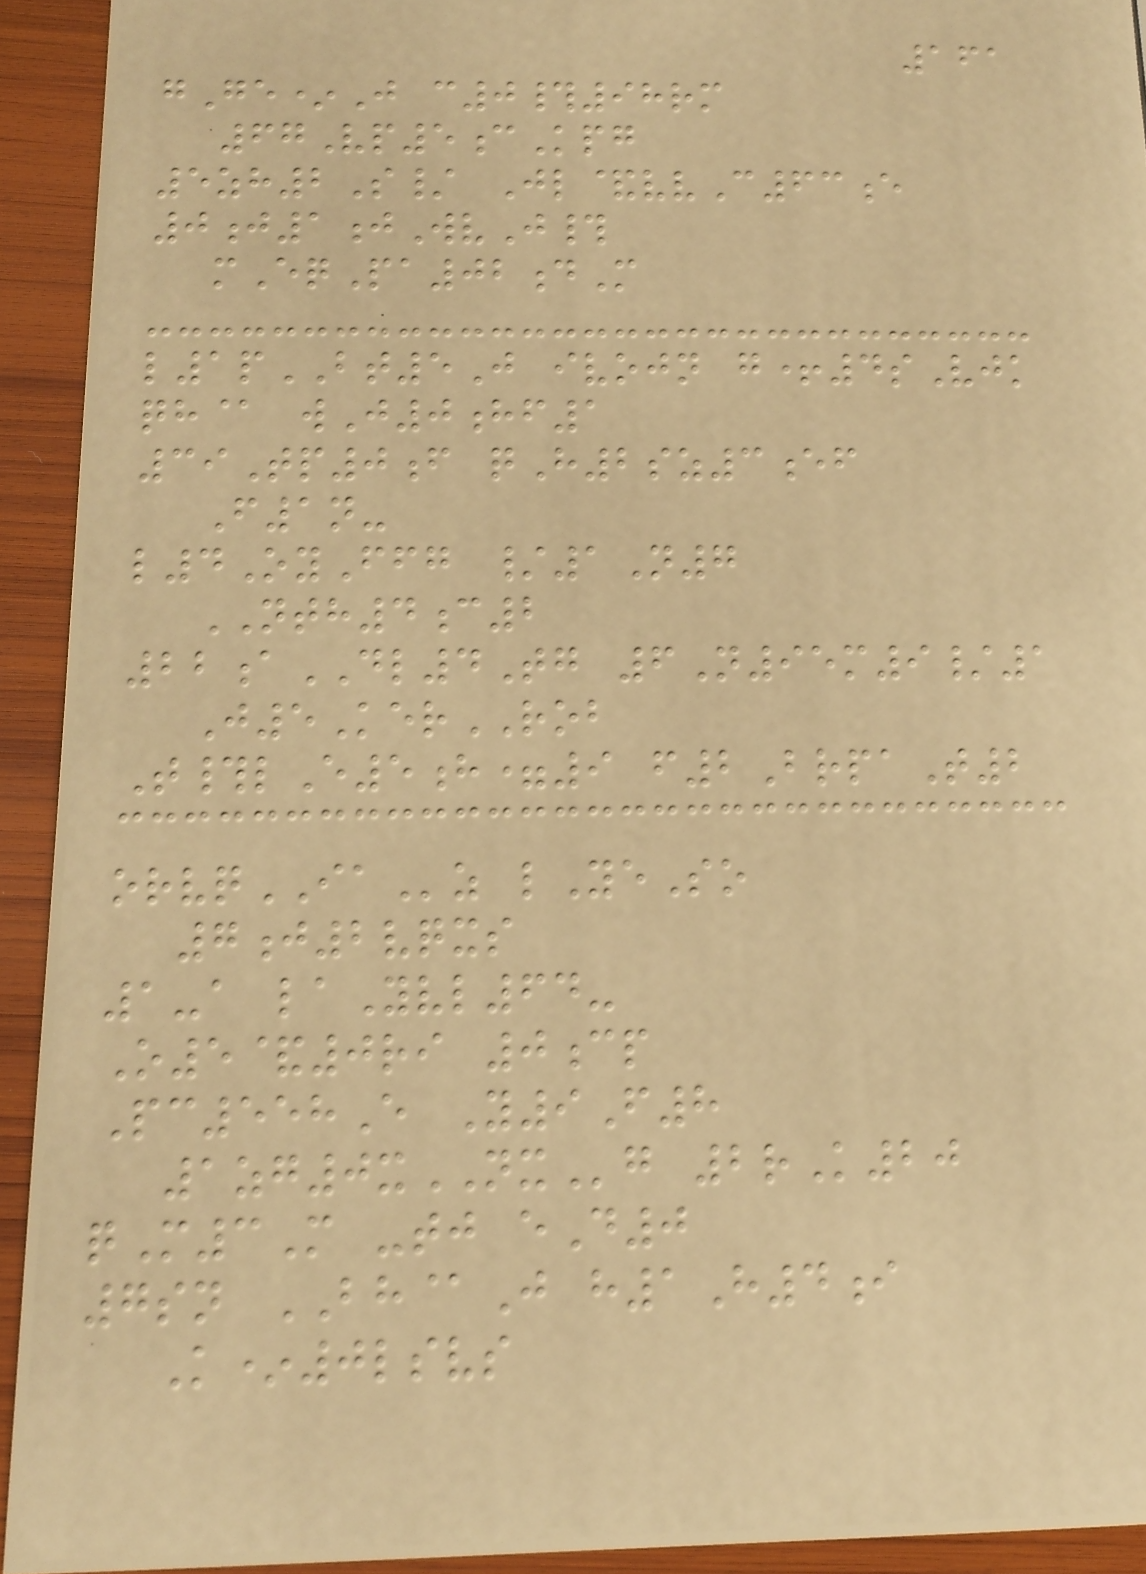161
gGe*J c0#98rm
67Vp5cKpg
5zh2S/ Jl&vvC63e
0j1jWvJ#
mEqPa02dM
l1pBT5J ivojn g+4sVjk
qh@ wJ0hf1
39Tp0f qH2sz3ef
F1n-
l4OyFfg /1N7
NTH4c2
22aDL4Tg 6N95m9/1
J5KerROB
T#lE5h=9 f2BrpaT2
orvqIAz lYeSo
7j2vqxs
1-a laYvl64-
O5&0ri 0cp
Pc558E Y9F8
1zg0xNXg 2rK20
qM3M -tj eD0
7sn BH@J h1H4i
K*0lsvs
